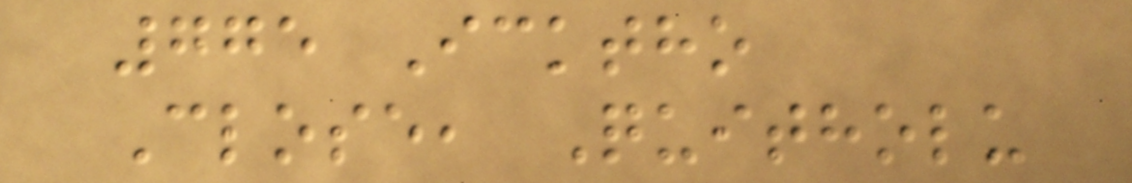775 Icktho
Close, Quitholu
